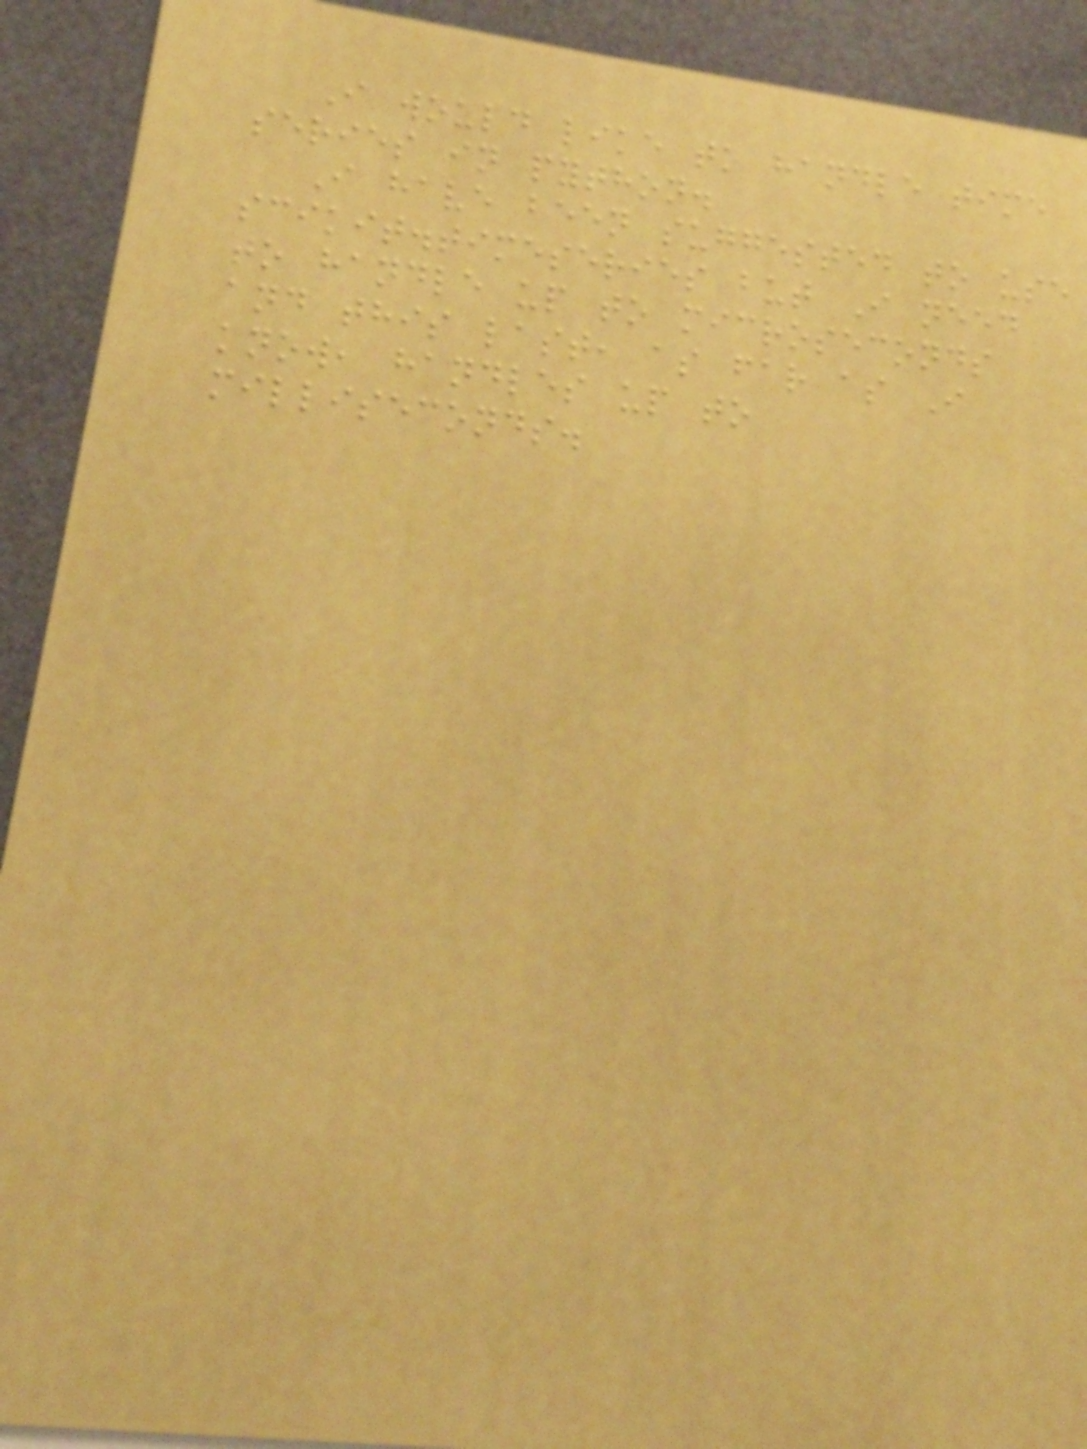I would like to handle time
series in python.
I have been suggested to use
scikit.timeseries but I need
to handle up to microseconds
and this last, as far as I
know, handles up to
milliseconds.
